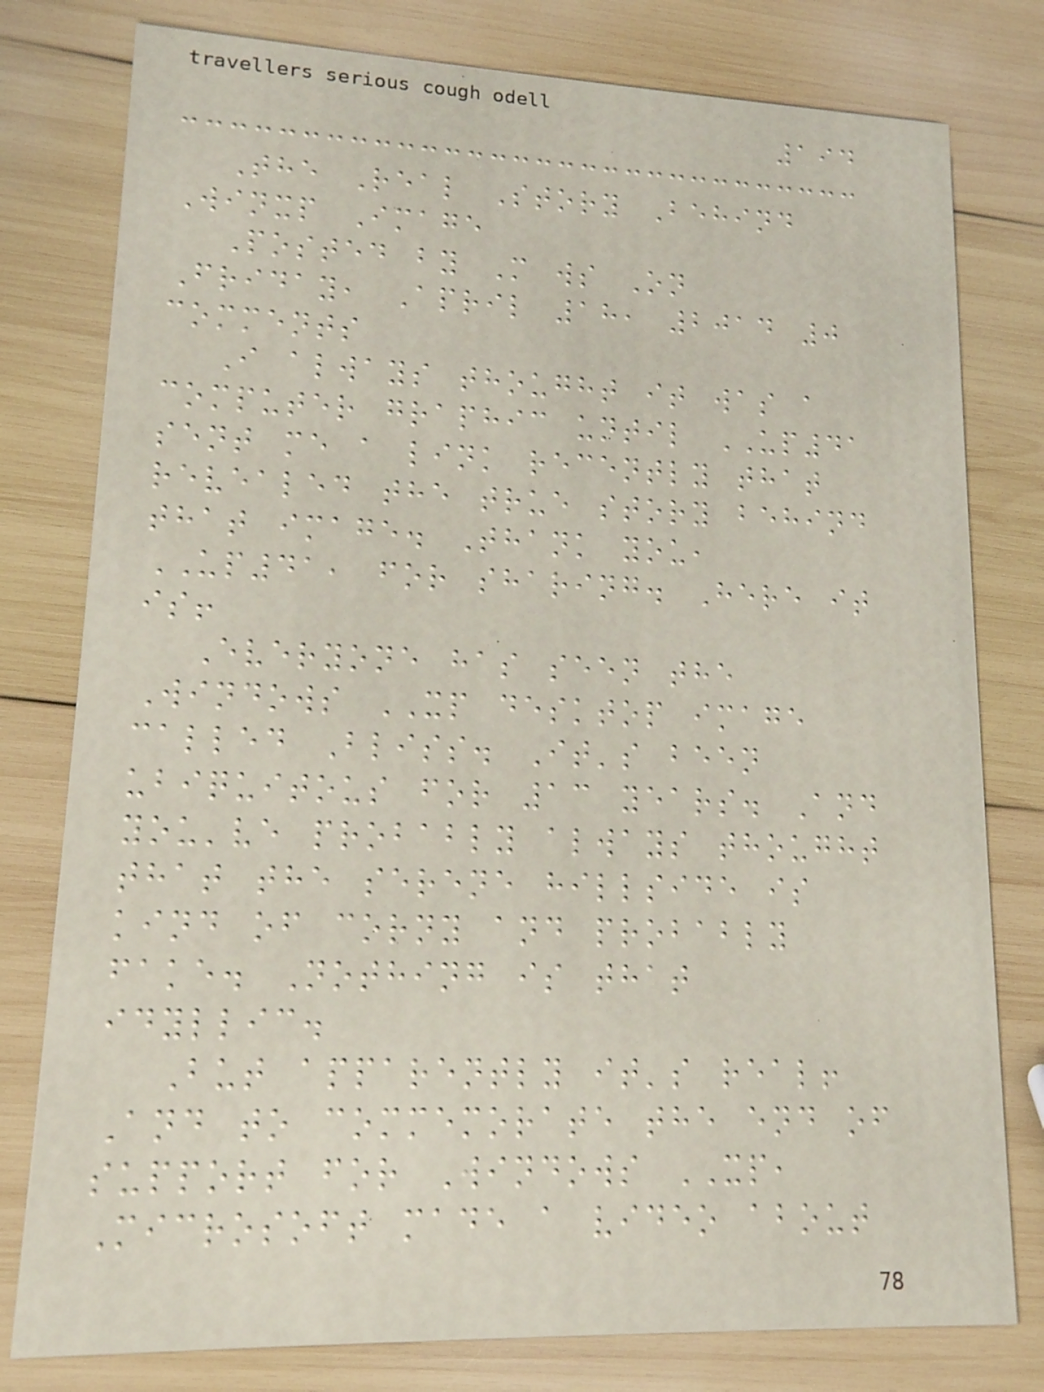194
The Real Story Behind
Winxp Image
Posted by M ws On
Friday, April 18, 2014 0
comments
I always thought it was a
computer graphic until UP41
sent me a link recently that
revealed the true story behind
that image. Thank you,
UP41, for sharing. Here it
is!
Everyone has seen the
Windows XP desktop image
called Bliss. It's been
ubiquitous for 13 years. And
you've probably always thought
that the serene hillside is
kind of corny and probably
fake. Nothing is that
idyllic.
But apparently it's real!
And to commemorate the end of
support for Windows XP,
Microsoft made a video about
